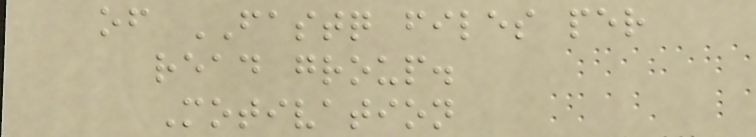of FASTQ files per
read group.
Motivation
